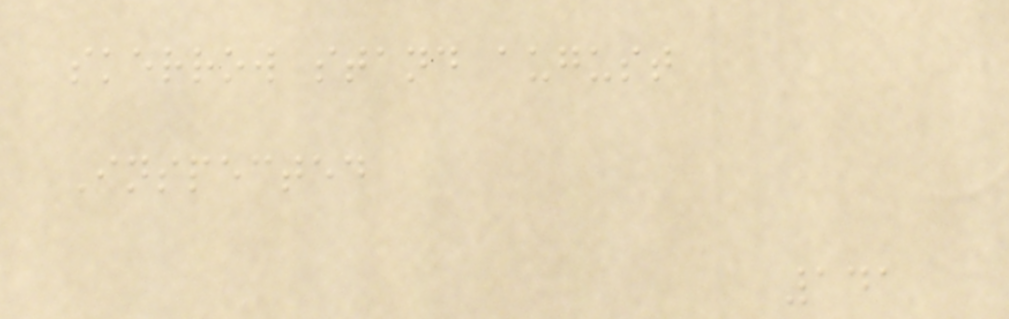skerrow stand august
Inspected
141
